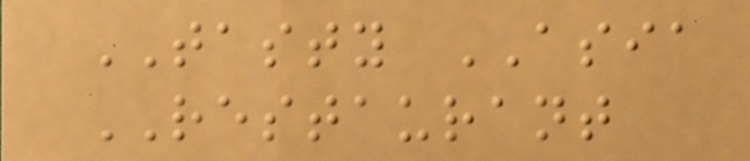TASTY ASIA
RESTAURANT
